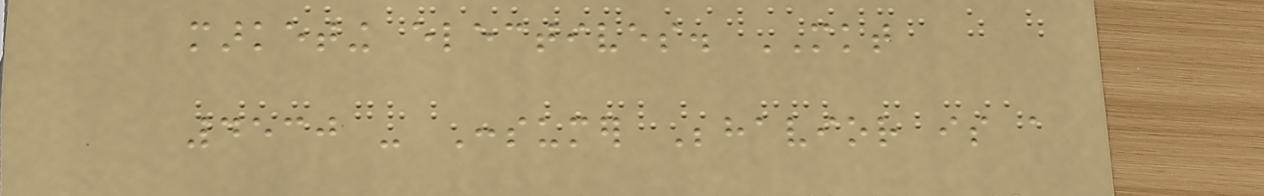marketing electives. MKT
4530 - Consumer Behavior is a
